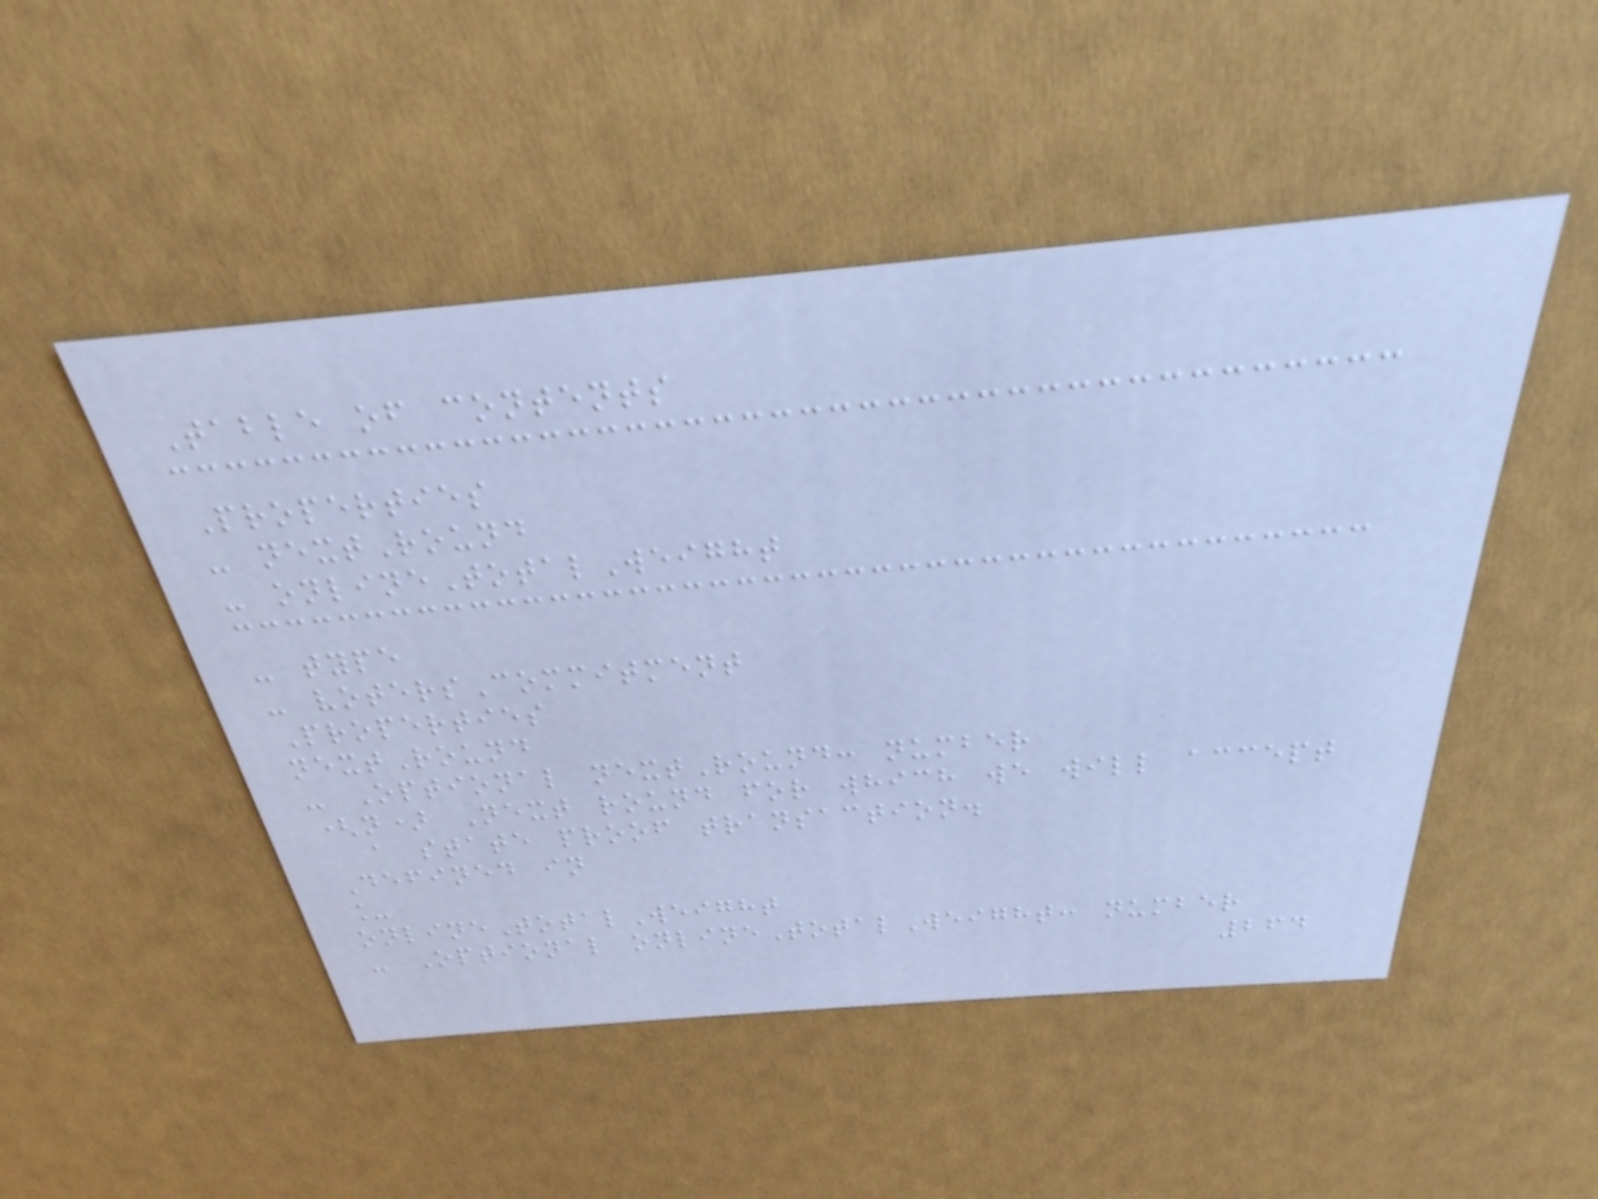Table of contents
Properties
- nextRound
- onlineTotalWeight
- type
- votersCommitment
Properties
nextRound
- Optional nextRound: number
(n) Next round for which we will accept
a state proof transaction.
Defined in
_
onlineTotalWeight
- Optional onlineTotalWeight: number
264
